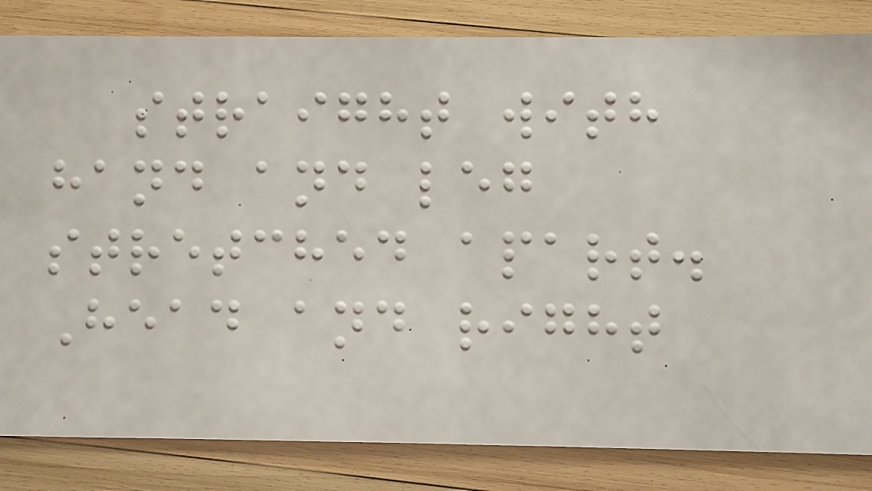straight with
hand and leg
stretched apart.
Head and right
